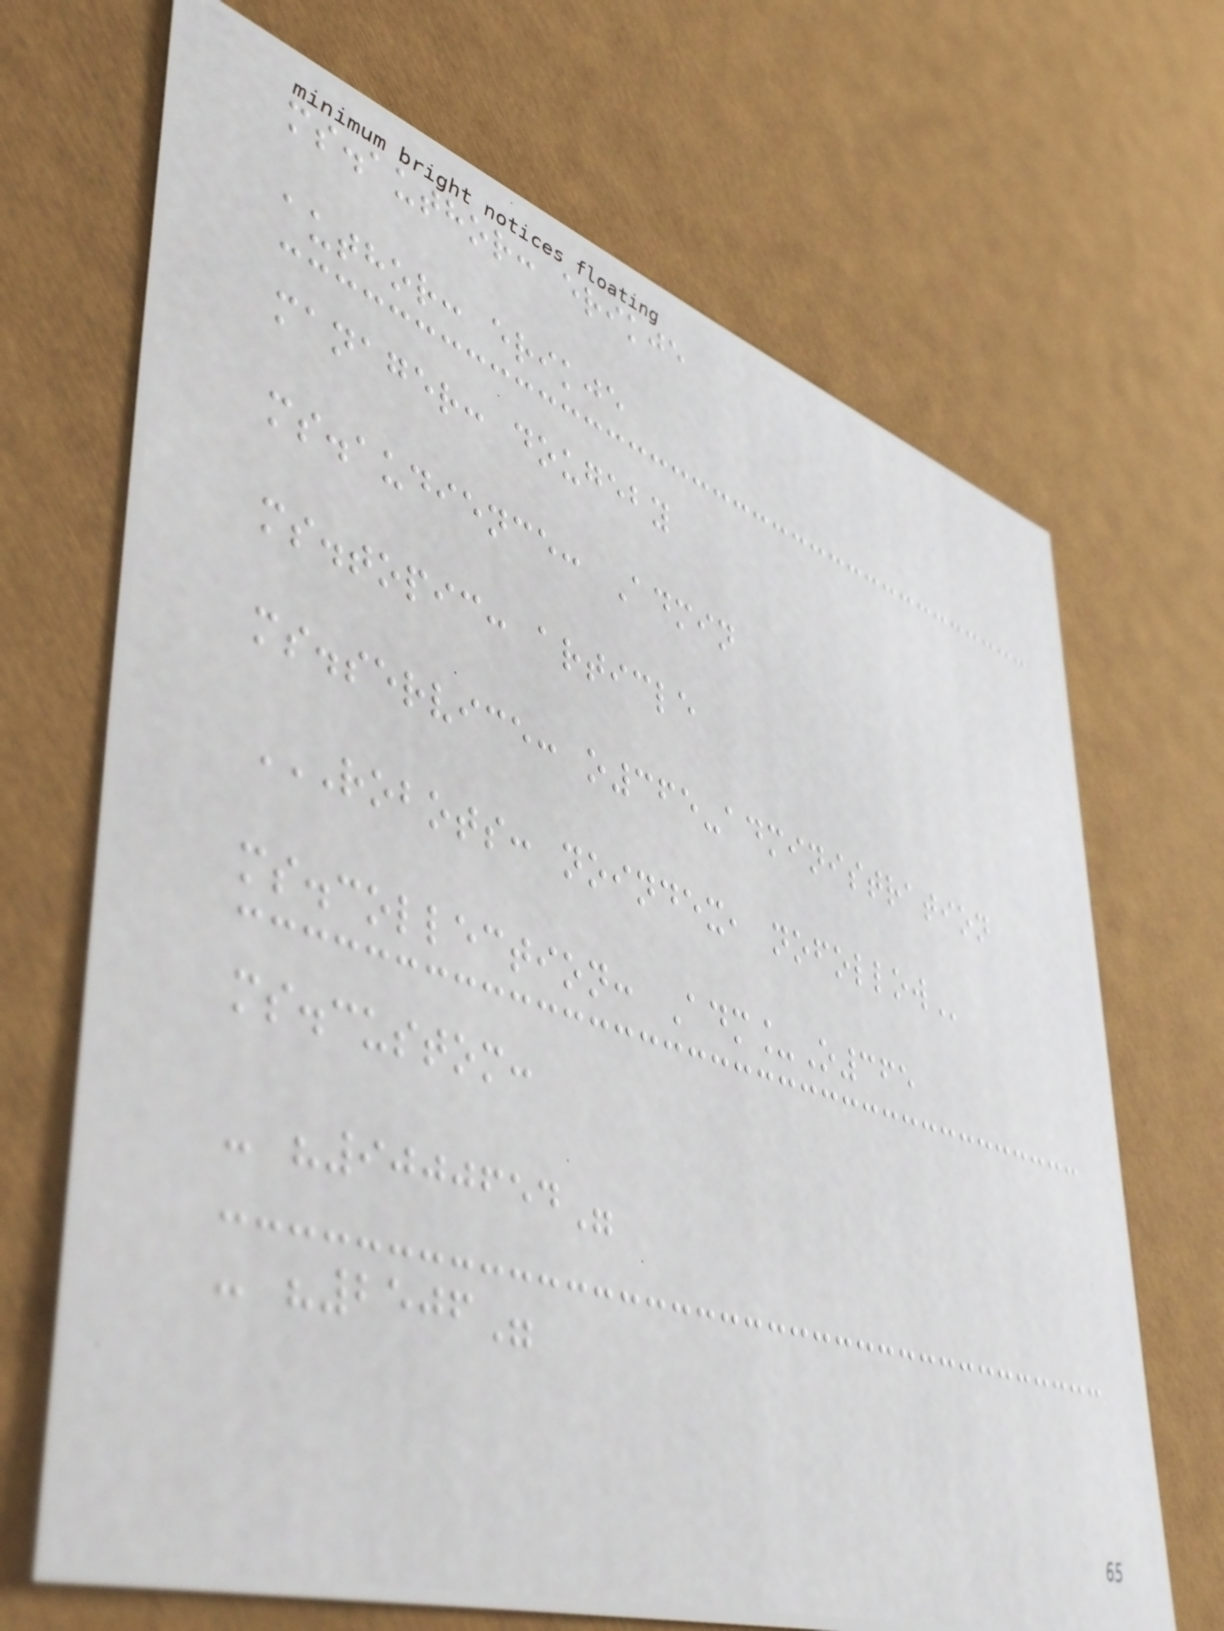ms.author: erikje
author: erikje
manager: dougeby
ms.audience: Admin
ms.topic: article
ms.service: o365-administration
ROBOTS: NOINDEX, NOFOLLOW
ms.collection: Adm_O365
ms.custom:
- "9000654"
- "2506"
